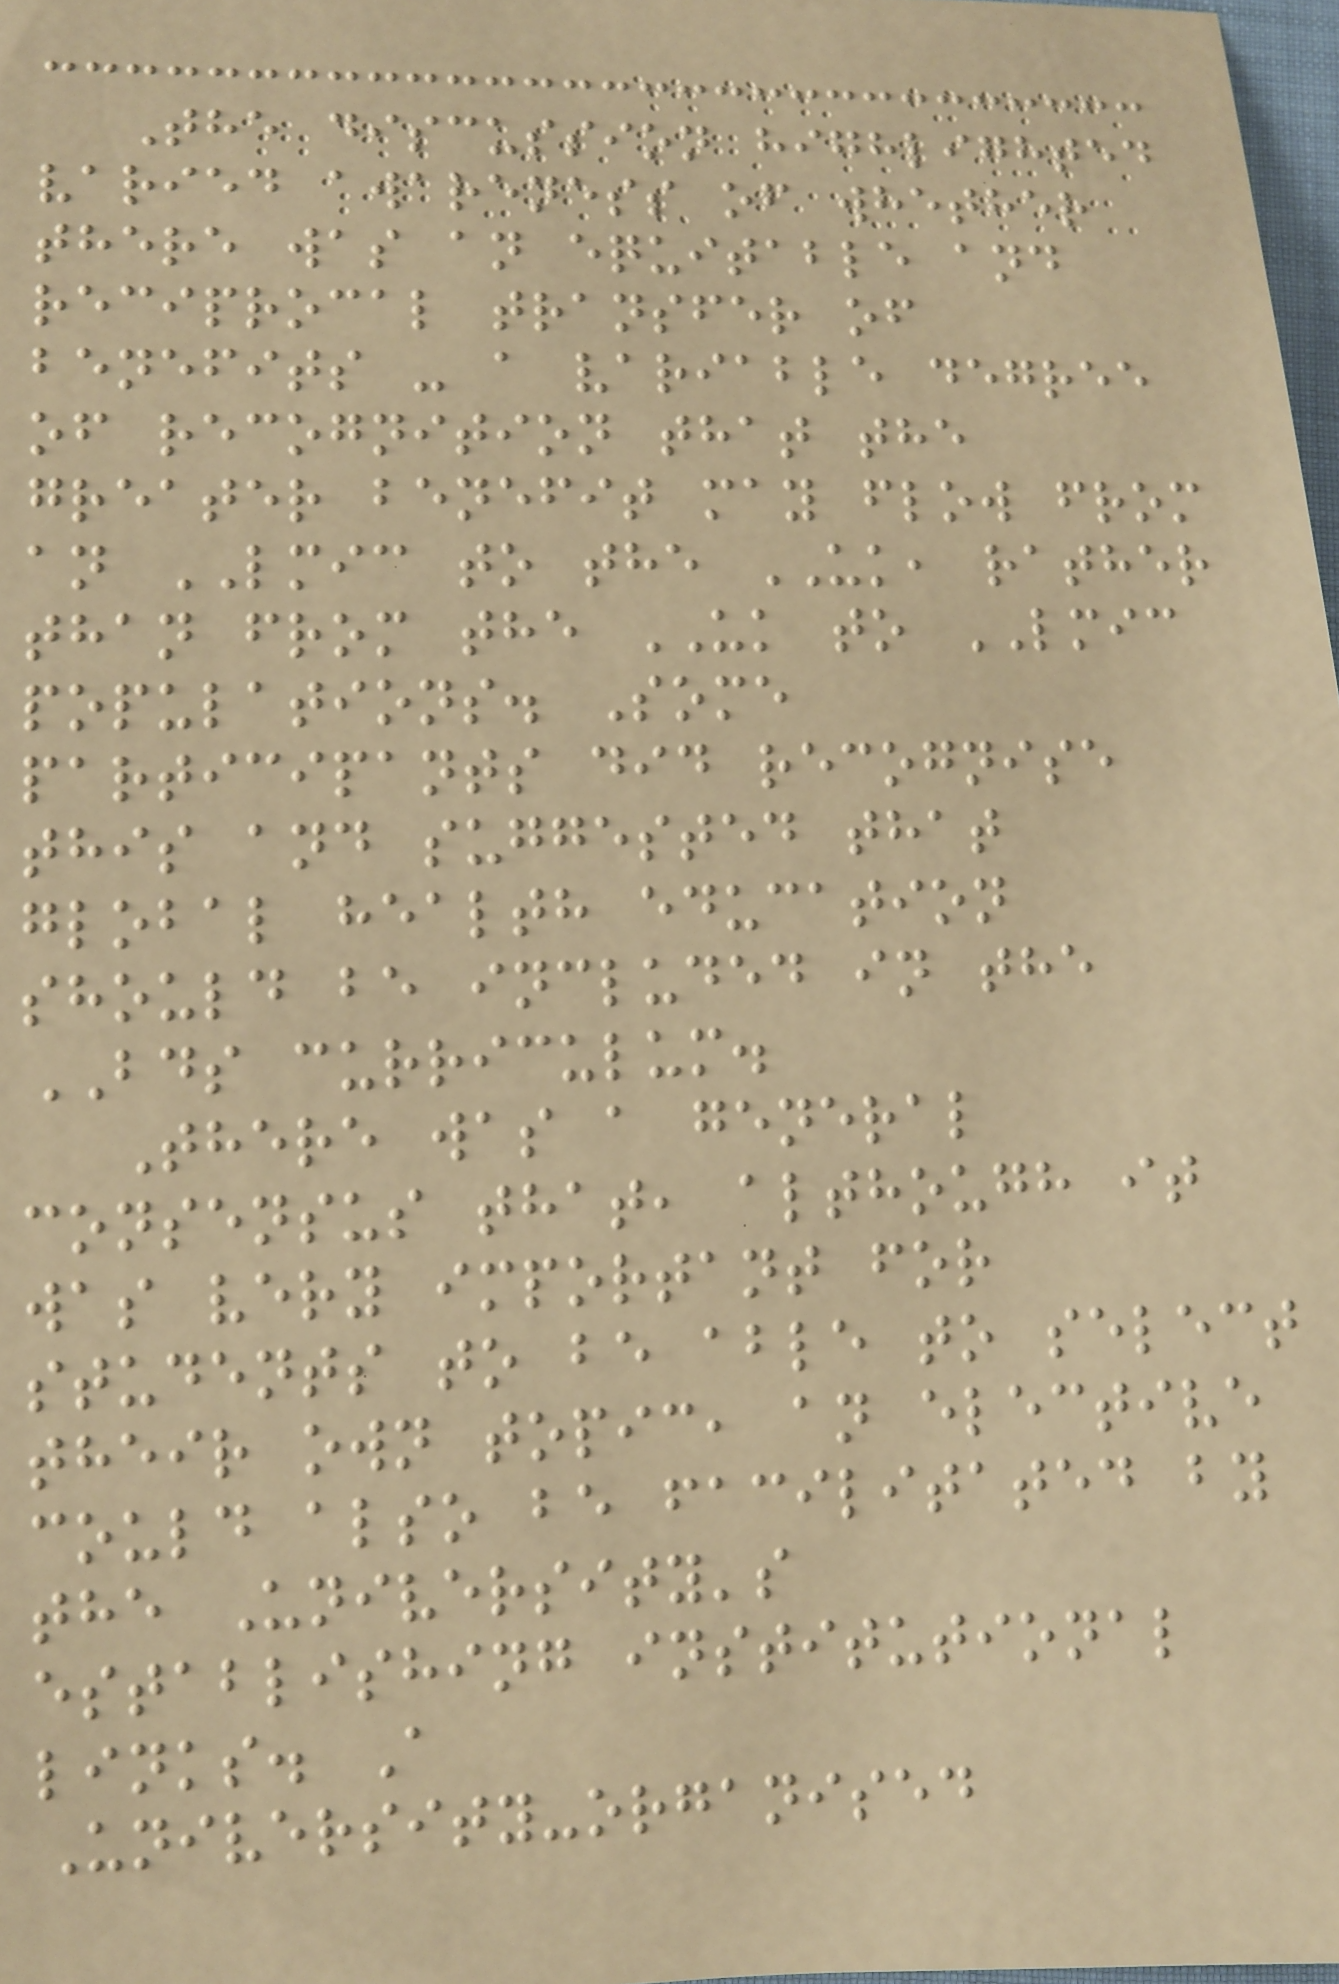The discussion highlighted
varied awareness of whether
there was an equitable and
reciprocal transfer of
benefits - a variable degree
of recognition that the
greater benefit may flow from
an LMIC to the UK, rather
than from the UK to LMIC
populations. Some
participants did recognise
this and suggested that
global health education
should be included in the
BDS curriculum.
There was a general
consensus that, although it
was very important for
students to be able to select
their own topic, an elective
could also be facilitated by
the University's
establishing institutional
links. A
University-organised
